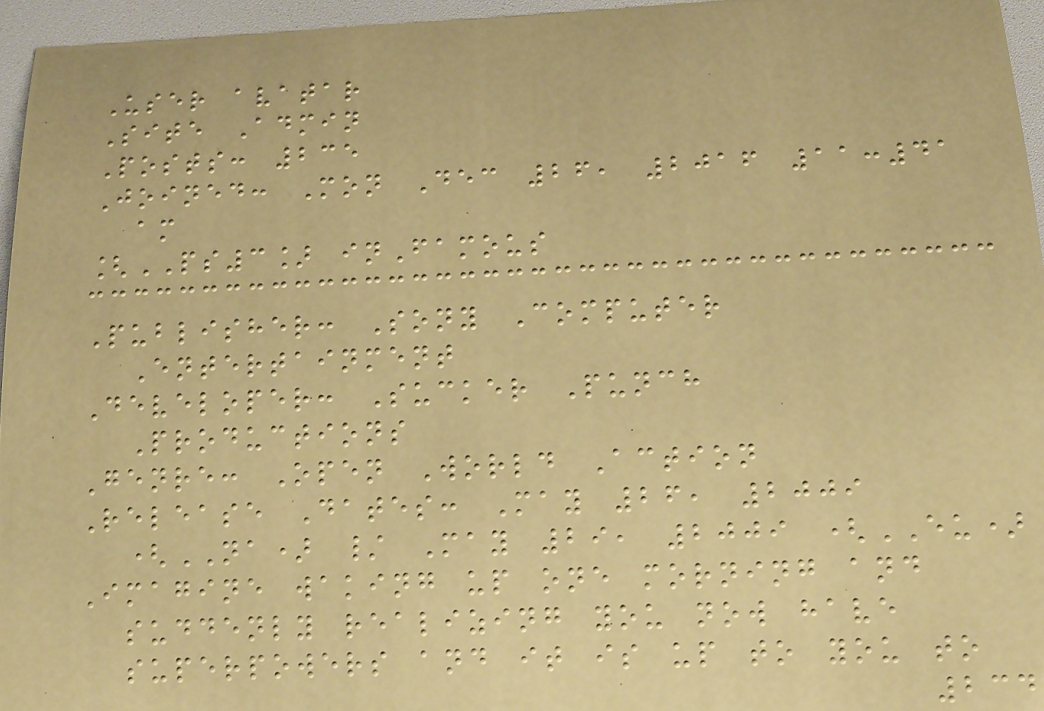User avatar
Site Admin
Posts: 235
Joined: Mon Dec 26, 2016 11:41
am
[PS3] inFamous
Publisher: Sony Computer
Entertainment
Developer: Sucker Punch
Productions
Genre: Open World Action
Release Dates: May 26, 2009
(NA) / May 29, 2009 (EU)
Imagine waking up one morning and
suddenly realizing you now have
superpowers and it is up to you to
234
